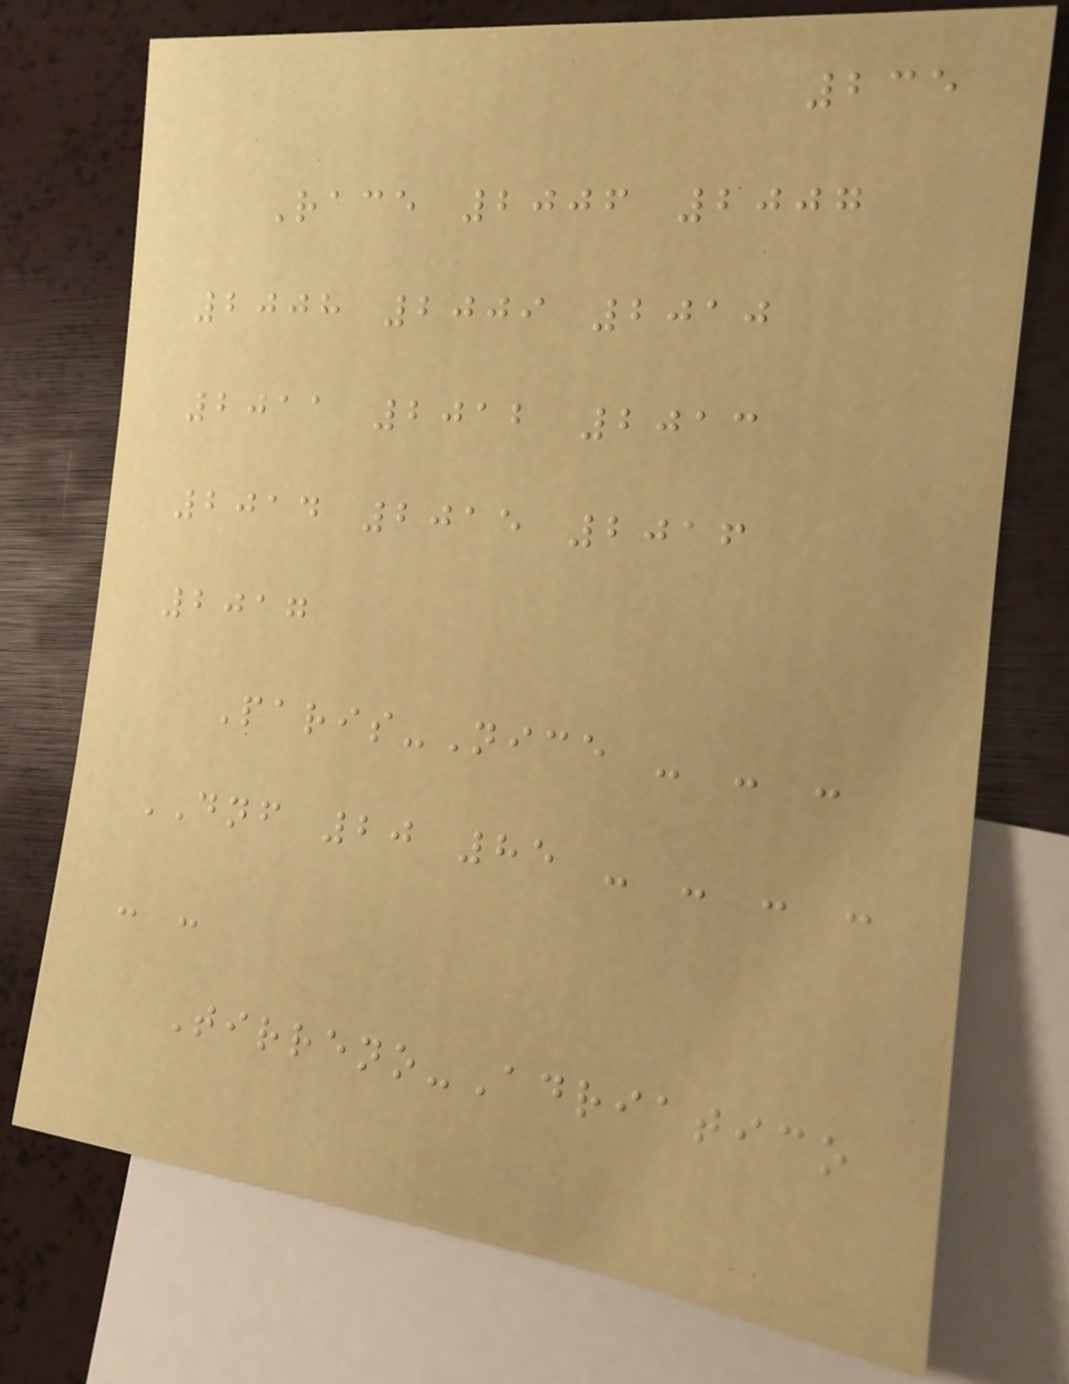235
Race 2006 2007
2008 2009 2010
2011 2012 2013
2014 2015 2016
2017
Paris-Nice - - -
DNF 20 85 - - - -
- -
Tirreno-Adriatico
